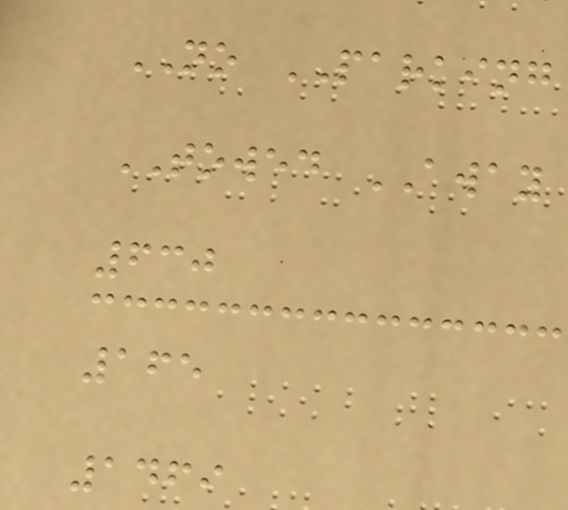NO PARKING
TOWED AWAY
630
165
1469
